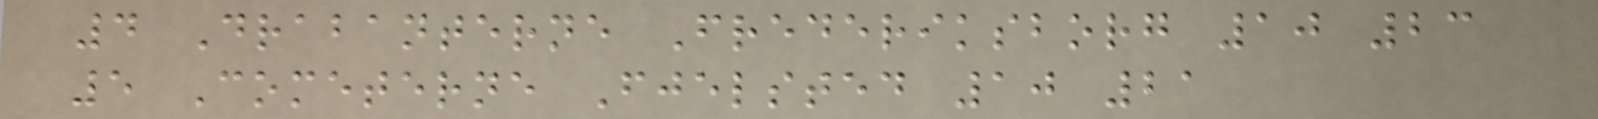4 Drabanterne Frederiksborg 10 23
5 Cometerne Fjelsted 10 21
